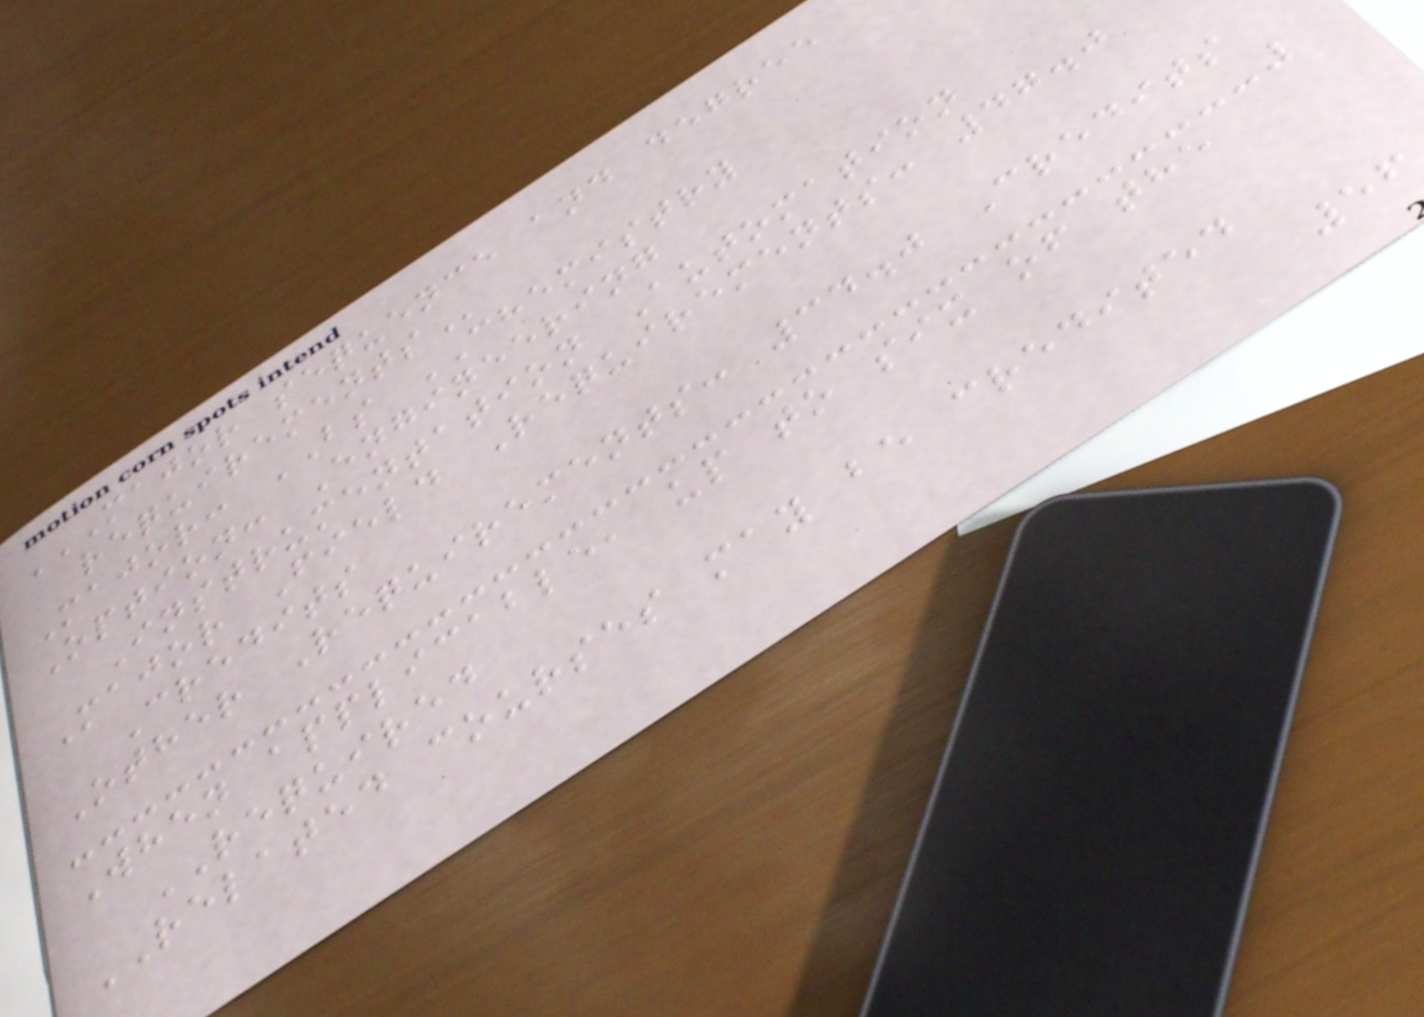MAJOR SEQUENCE AND DEGREE
REQUIREMENTS
Major: BS CHEMISTRY
Option: Engineering
Instrumentation Automation
Major Field Requirements: 47.0
Credits
Other Requirements: 34.0 Credits
When applicable, up to six of the
REQUIRED
RELATED courses may be credited
56
